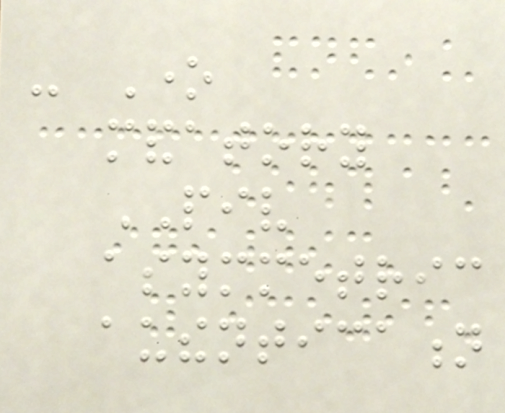- One
mandatory
PIV
asymmetric
authentication
